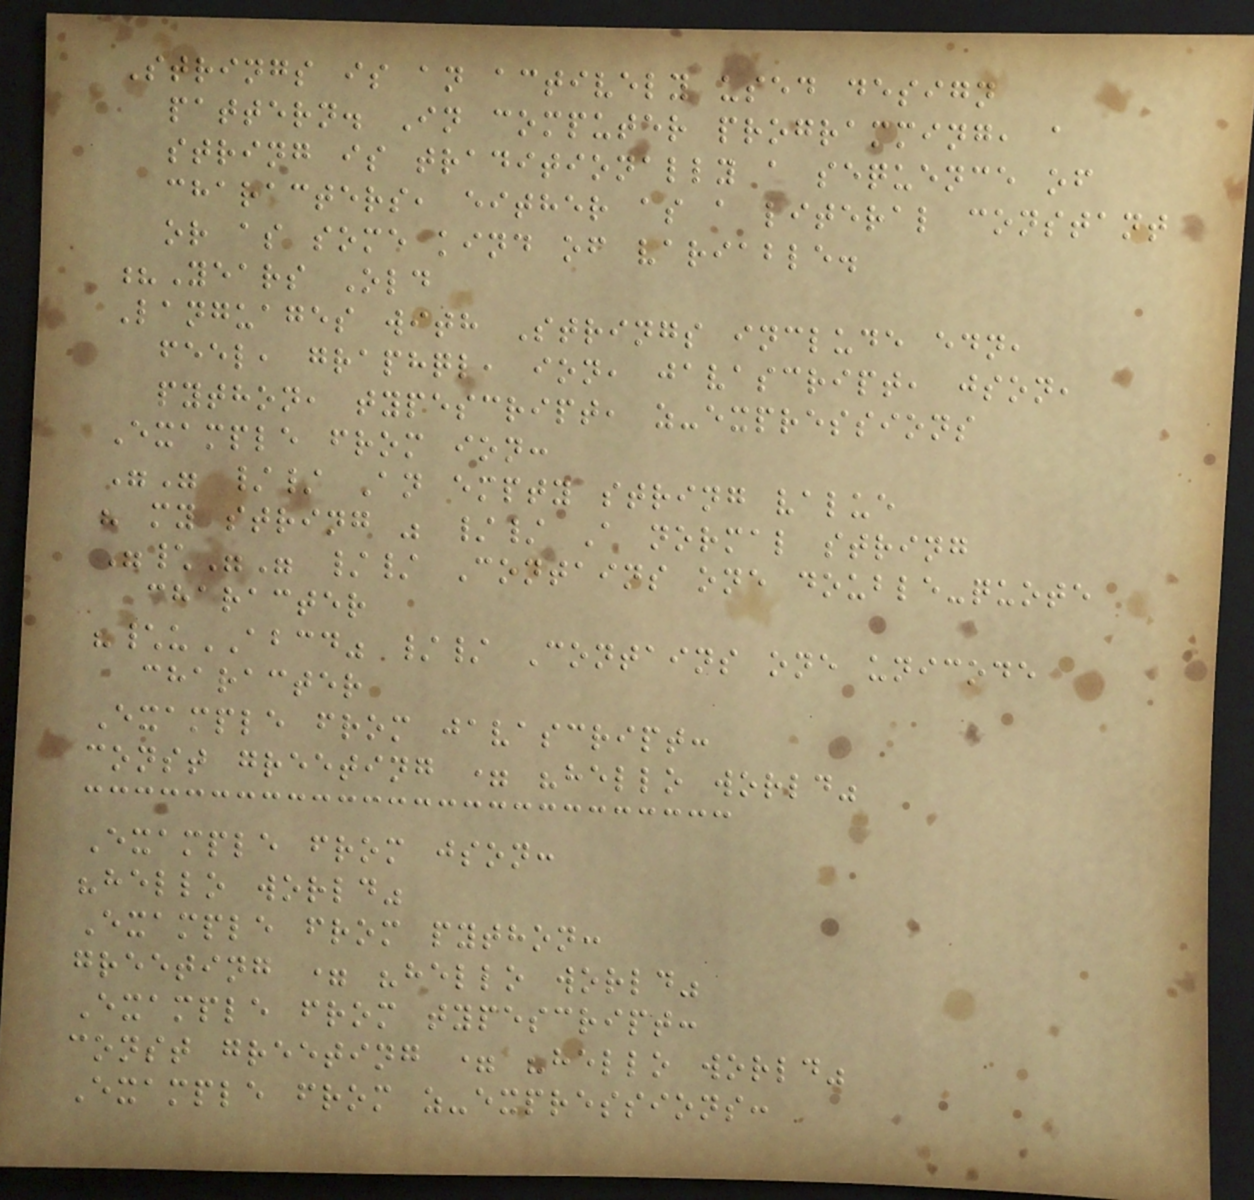Strings is an actively used design
pattern. In computer programming, a
string is traditionally a sequence of
characters, either as a literal constant
or as some kind of variable.
?Years Old
Languages with Strings include edn,
feel, graphql, ion, javascript, json,
python, typescript, z-expressions
Example from ion:
"" // An empty string value
" my string " // A normal string
"\"" // Contains one double-quote
character
"\uABCD" // Contains one unicode
character
Example from javascript:
const greeting = "hello world"
Example from json:
"hello world"
Example from python:
greeting = "hello world"
Example from typescript:
const greeting = "hello world"
Example from z-expressions:
